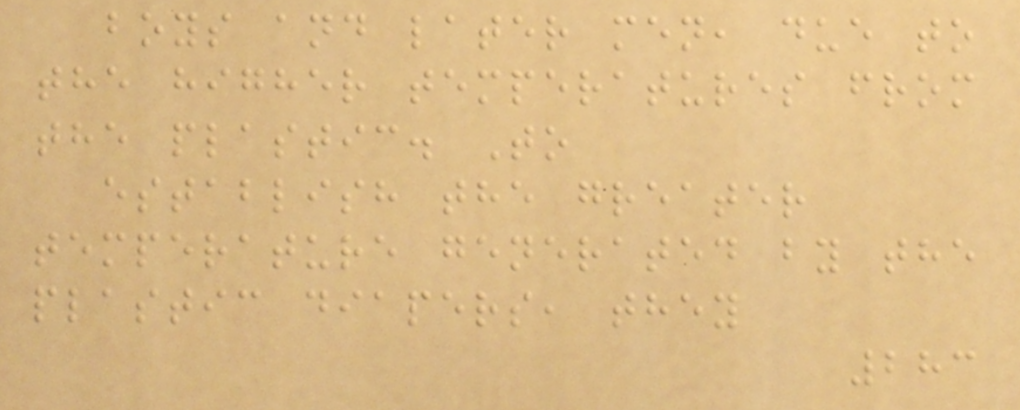boys and later men, due to
the higher temperatures from
the plastic. To
establish the greater
temperature generated by the
plastic diapers, they
283
